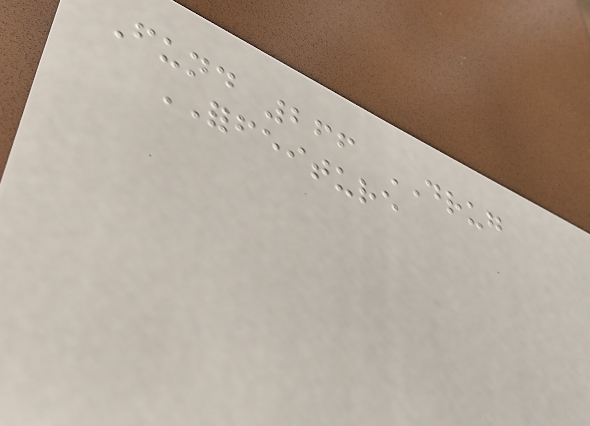Fund 266 DRUG
FORFEITURE
